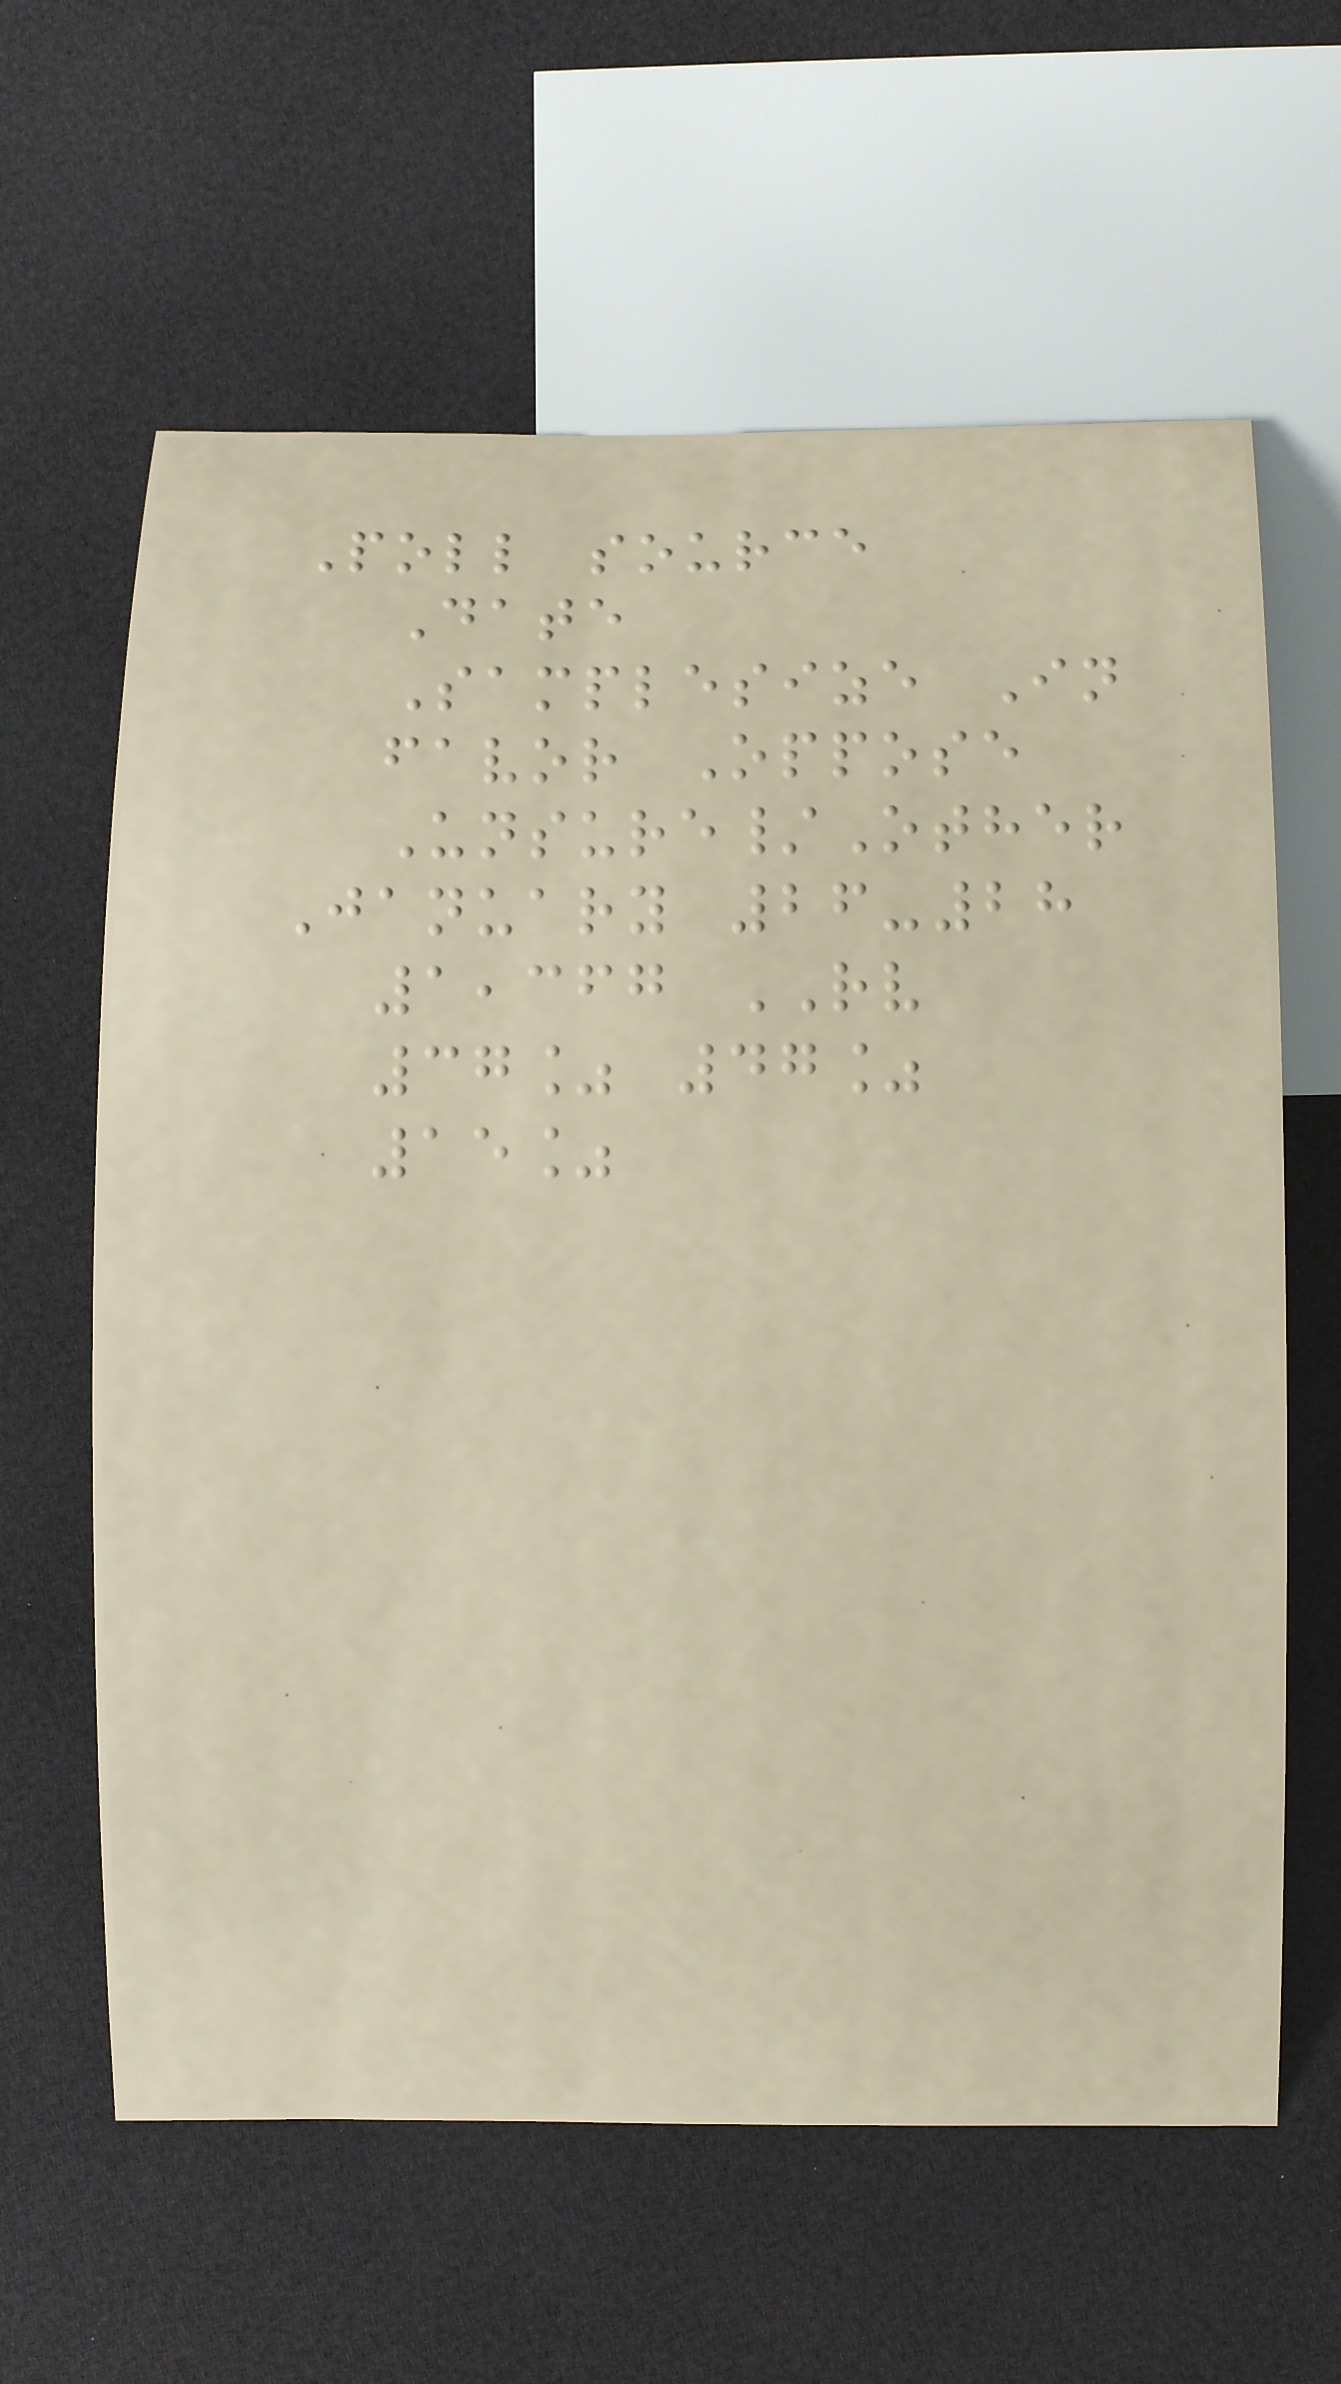Poll source
Date
Samplesize In
favor Oppose
Unsure/Other
January 26-28
1,367 RV
37% 47%
15%
